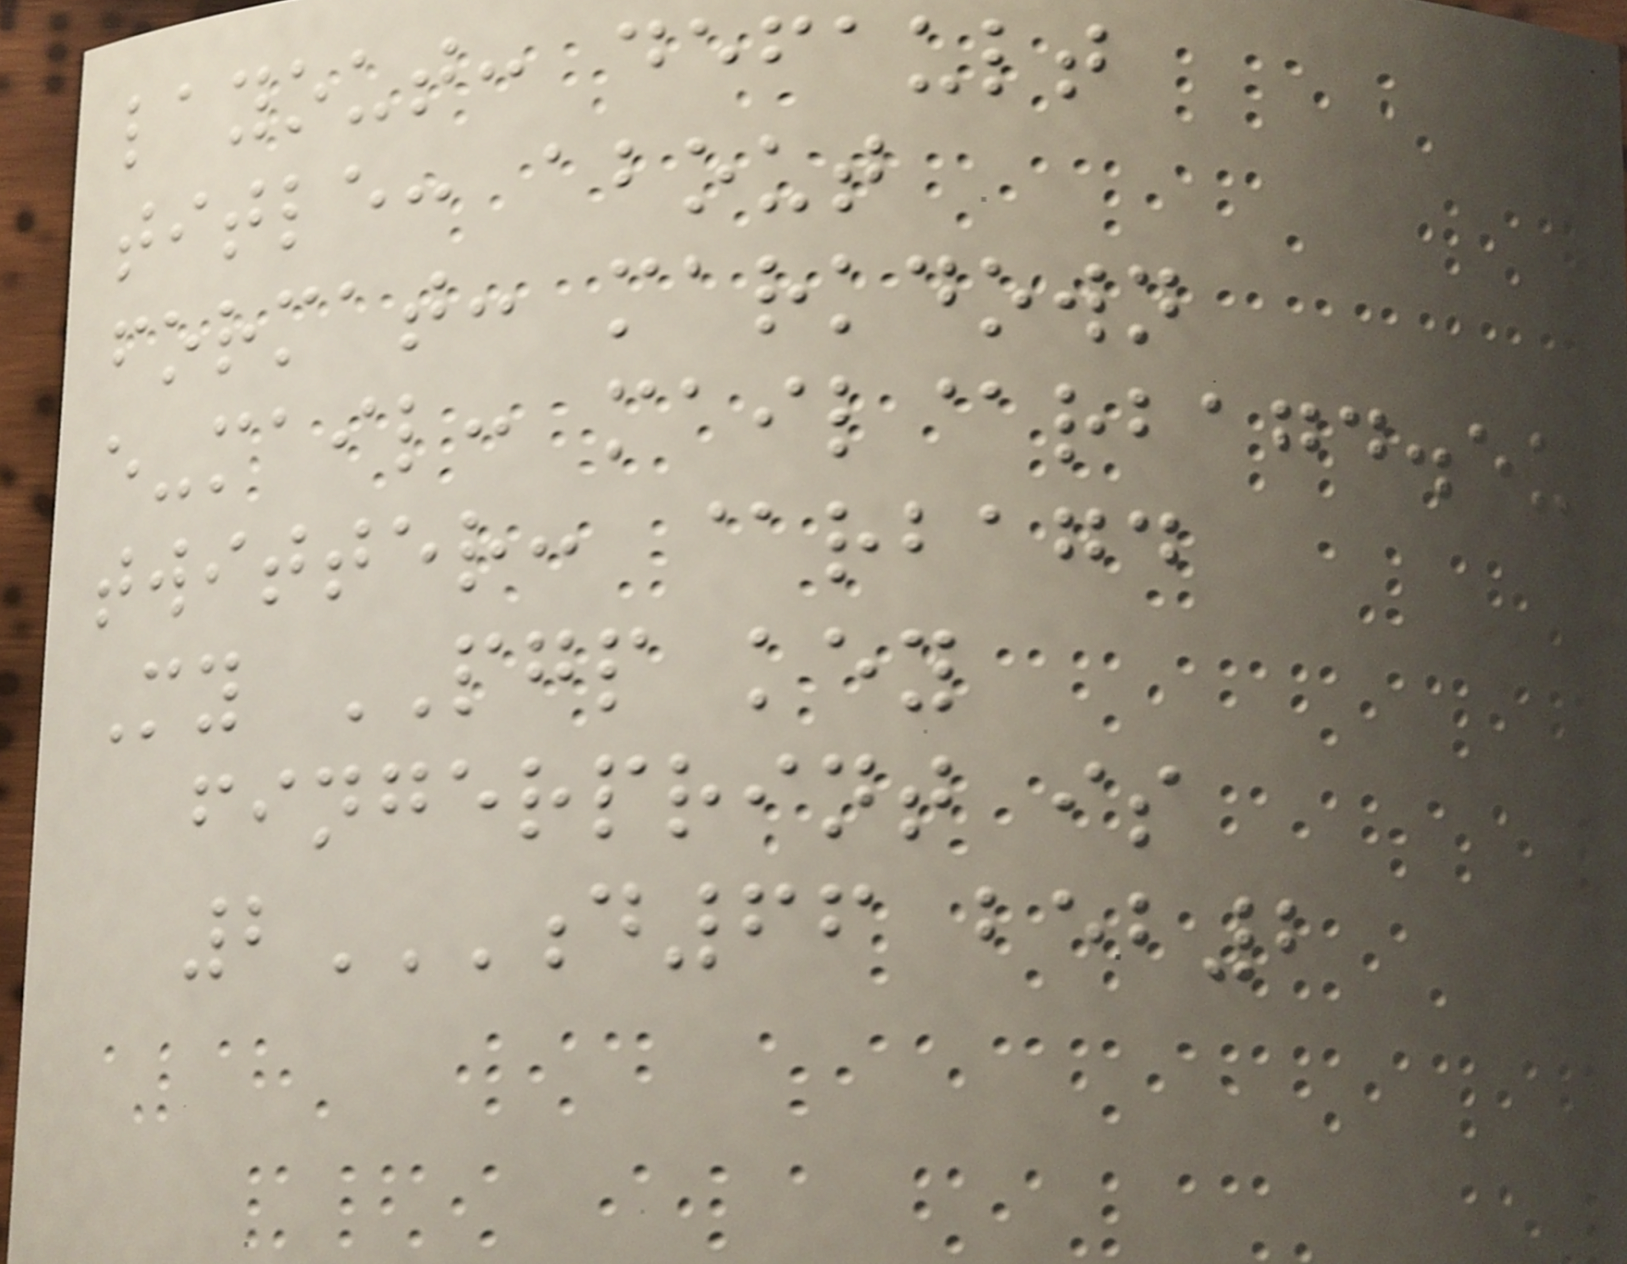layout: default
title: about
format: markdown
e-mail: mail@rbagd.eu
twitter: @rbagd
My PGP key
fingerprint is
2D66 BEB2
